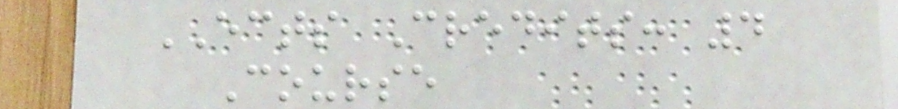ECTS Credits: 4
Course
